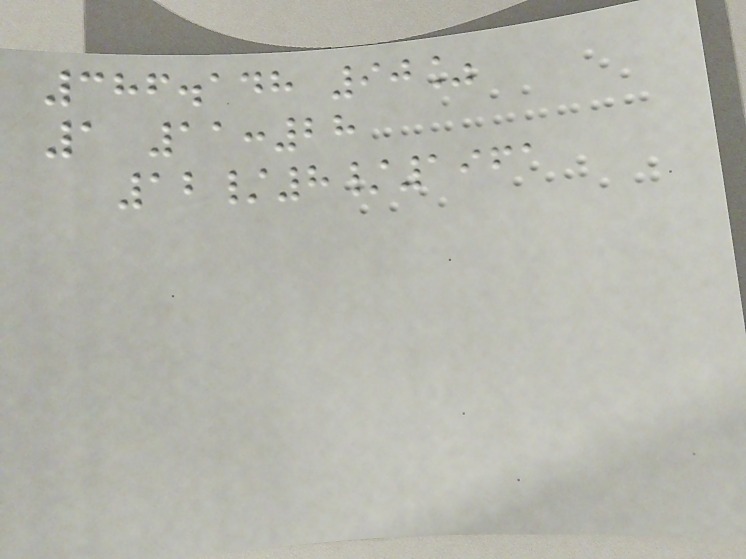386.148 90%
1 11:28
12/8/1961
